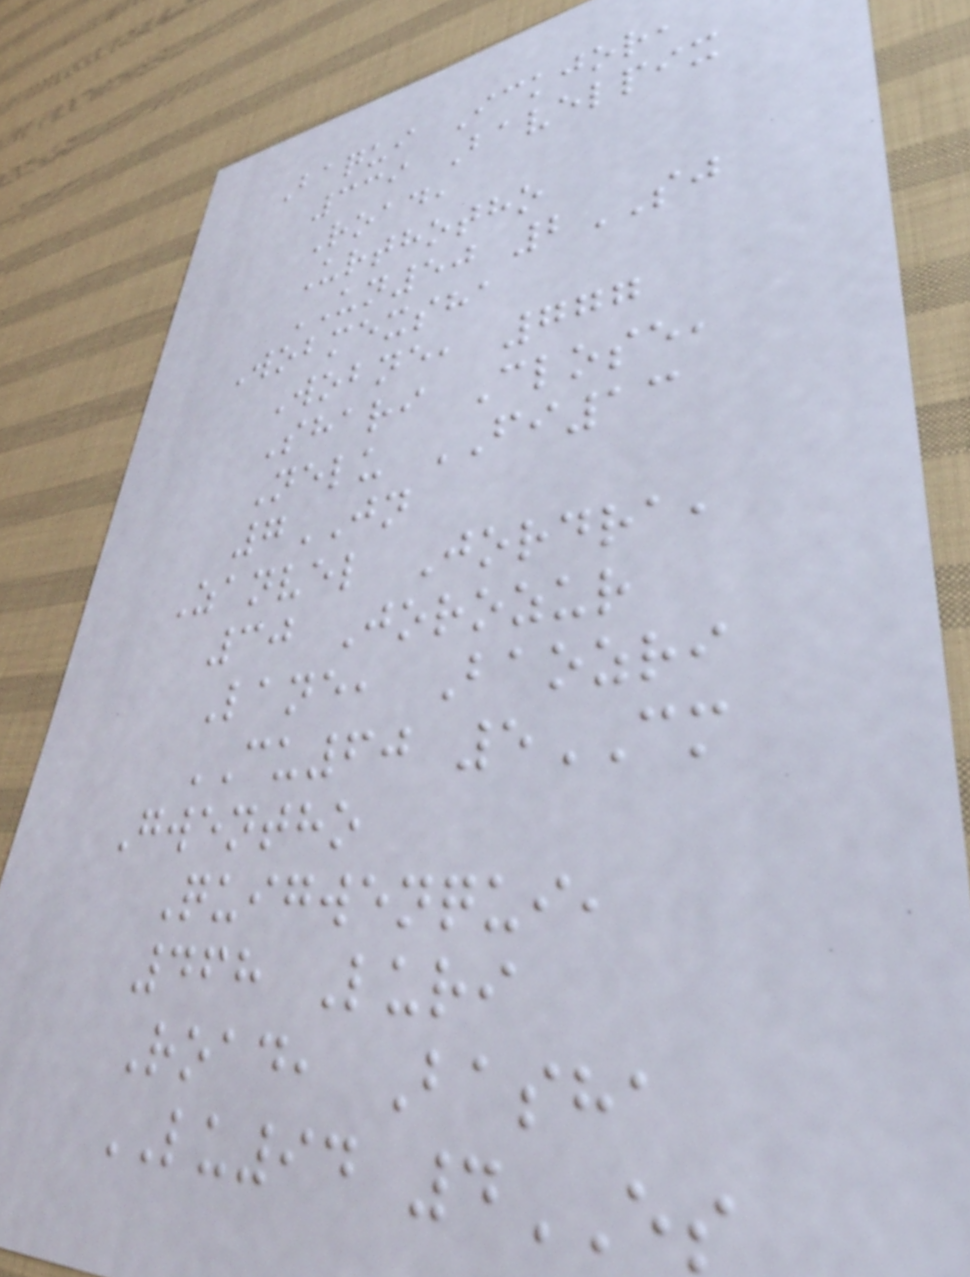Baqui Ickjor,
339 Bavelpix
Road,
Urthotho
UN50 2SJ
Wobmexsha
Wobne, 777
Shari Close,
Nelu FI13
7JN
Zanvel Jordra,
30 Jorozur
Lane, Baozri
CU60 5CM
Gwentho
Quigwenqui,
468 Luri
Road, Basha
LU94 4ES
